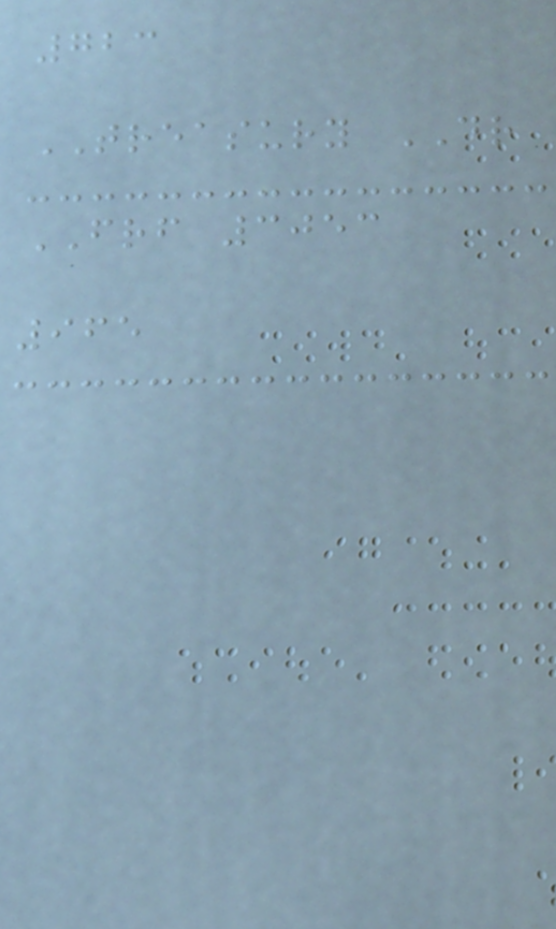723
TREASURY DR
FRF 3053
965
